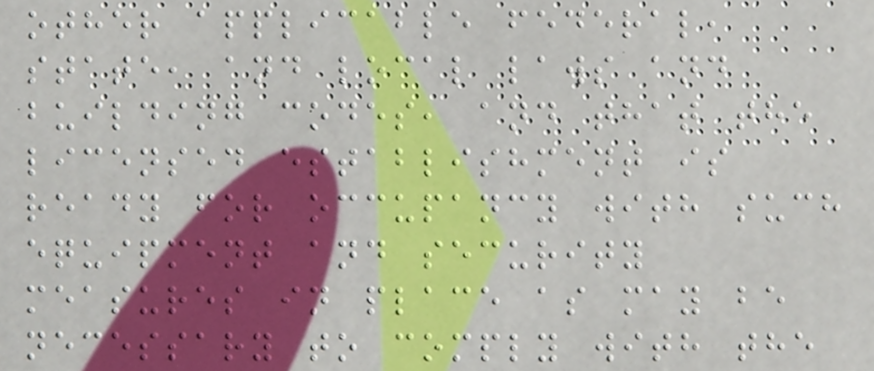other applicable federal,
state, and local laws and
building codes, and that the
licensed establishment is
ready for occupancy with such
equipment and security
measures in place as may be
necessary to comply with the
